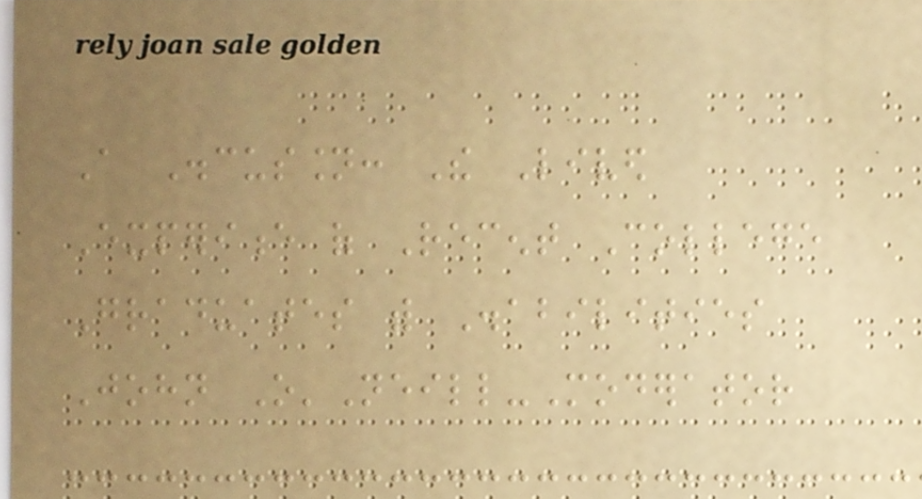A Discussion: The Lived
Experience of Recent College
Graduates with Disabilities
John O'Neill-Moderator
